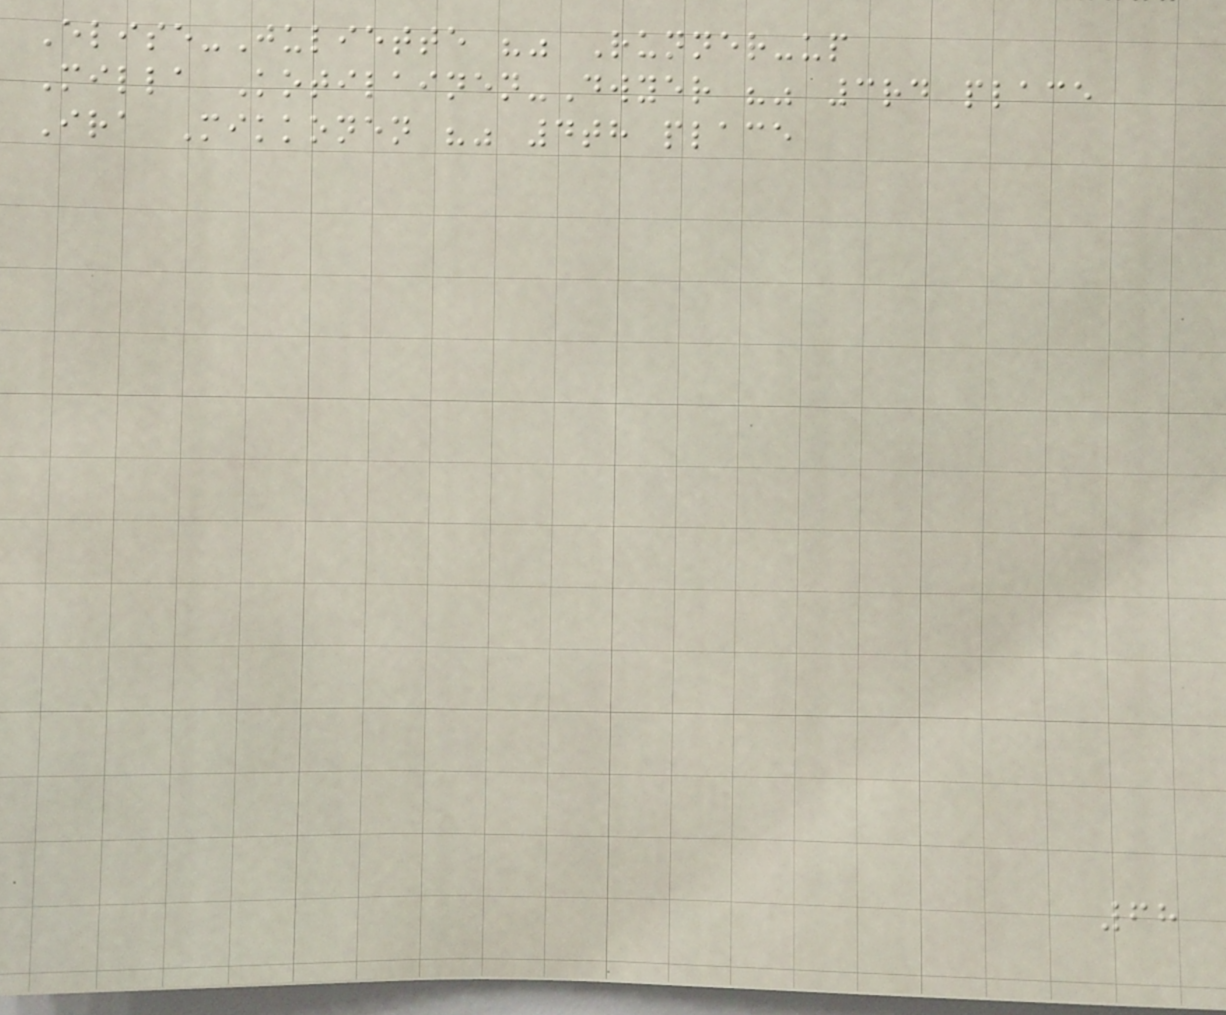Elise-Juliette "" Runner-up
Milla Kotilainen-Dwyer "" 3rd place
Ira Mikkonen "" 4th place
68
